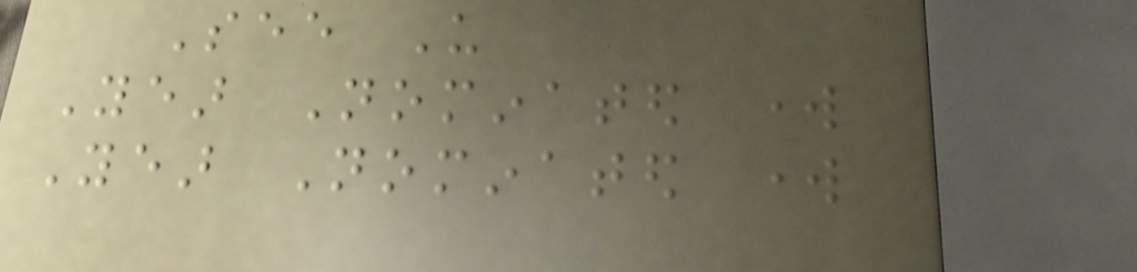See Us
Year Nominated work
Year Nominated work
